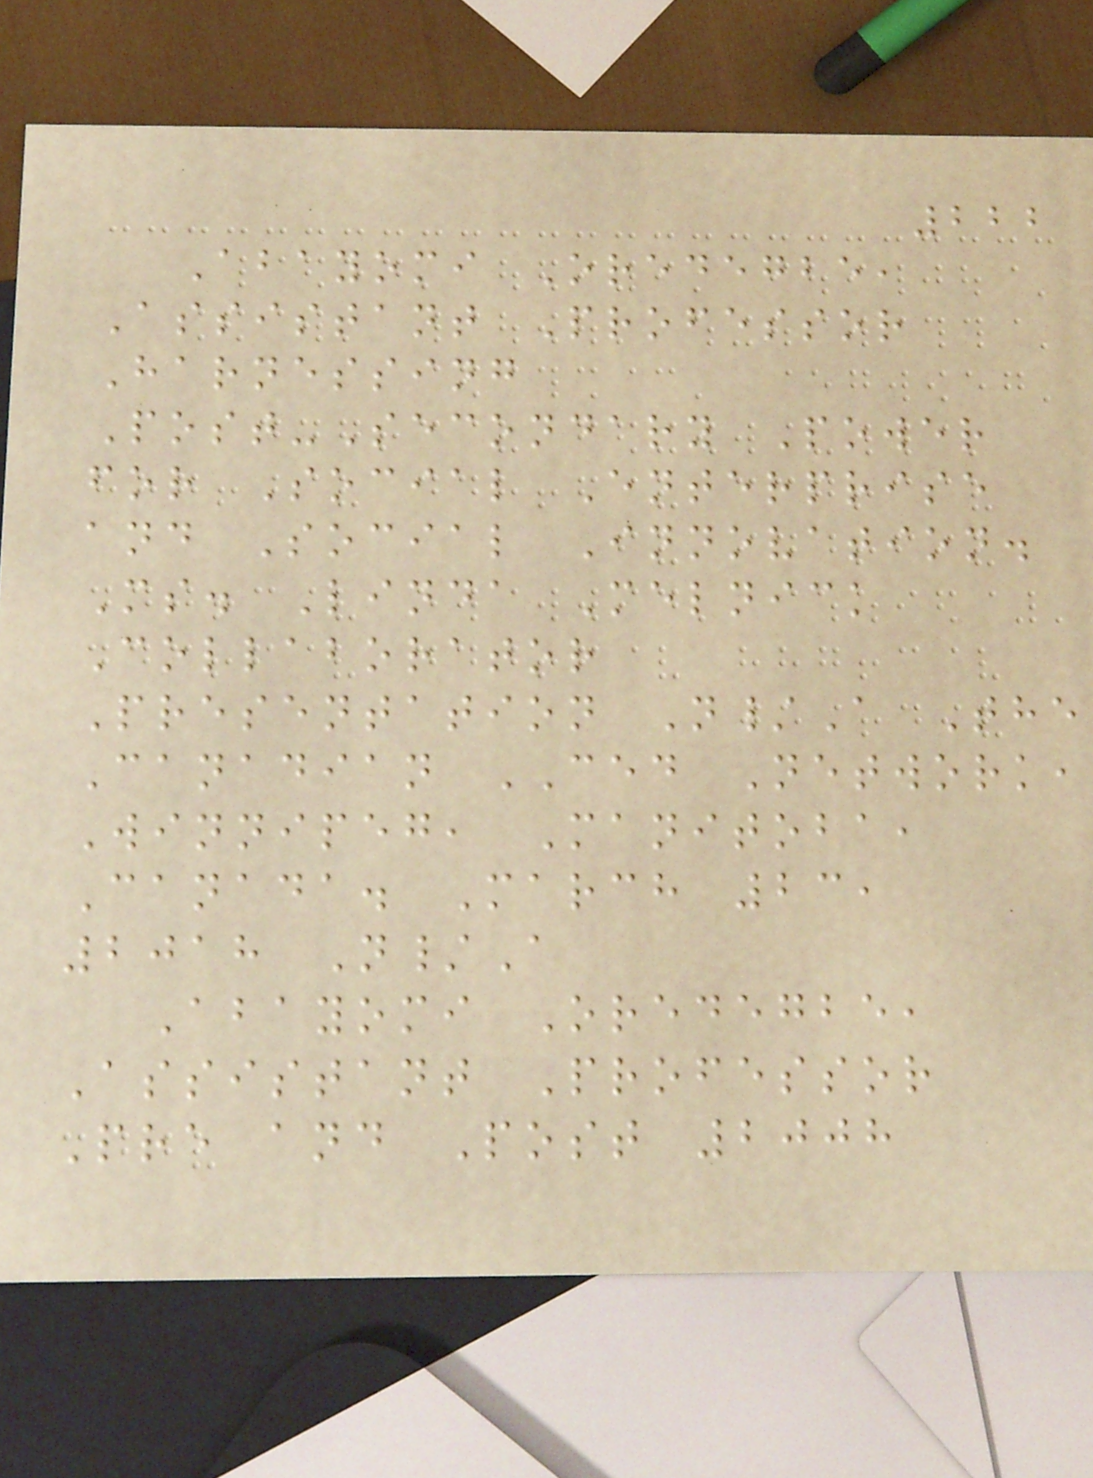222
Abayomi Oredegbe,
Assistant Professor
Harnessing
Post-Secondary Power
for Social Enterprise
and Social Innovation.
Ms. Linda Melnick
Collaborator
Presentation N/A The
Canadian CED Network,
Winnipeg, Manitoba,
Canada. March 23,
2018 N/A
Abayomi Oredegbe,
Assistant Professor
Pre and Post 2008
